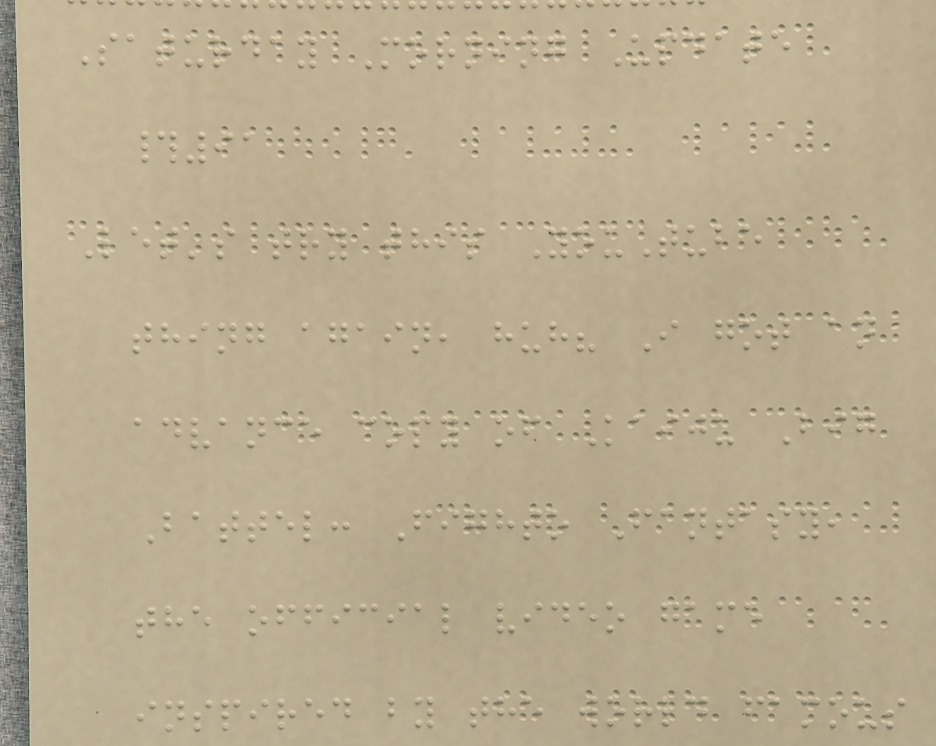Saturday Morning Update
#91
Let's try this YouTube
thing again, huh? I got an
advance copy of Kaiju Big
Battel: Fighto Fantasy,
the official video game
inspired by the world famous
